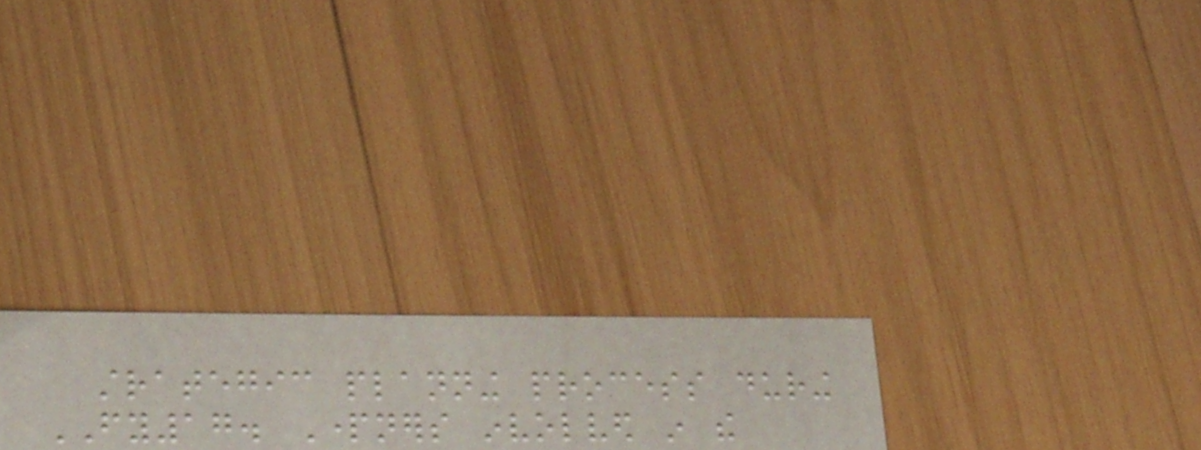strategic planning process during
FY17. Partners involved in the
